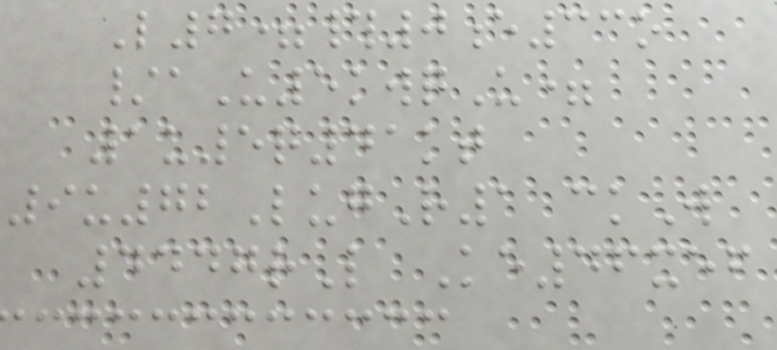L7=#0e33o
/aU5kwqU=
1u5q41kt
9u72LugR1 ckW
4447rL Ke46xef
